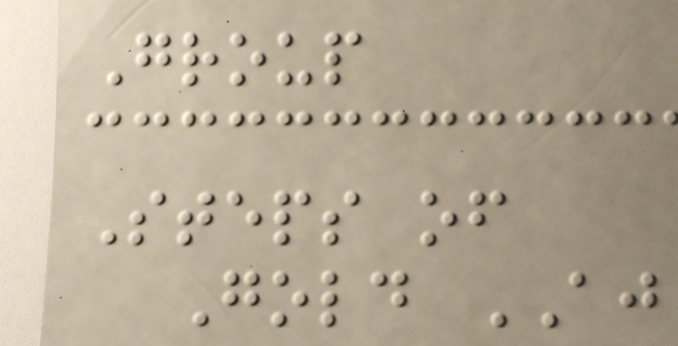Group
Steps of
Gold AJ
